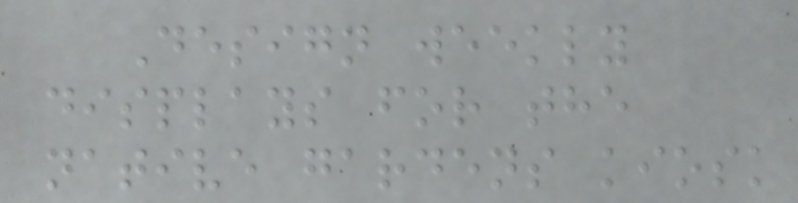Design weekly
displays for the
native gardens kiosk
